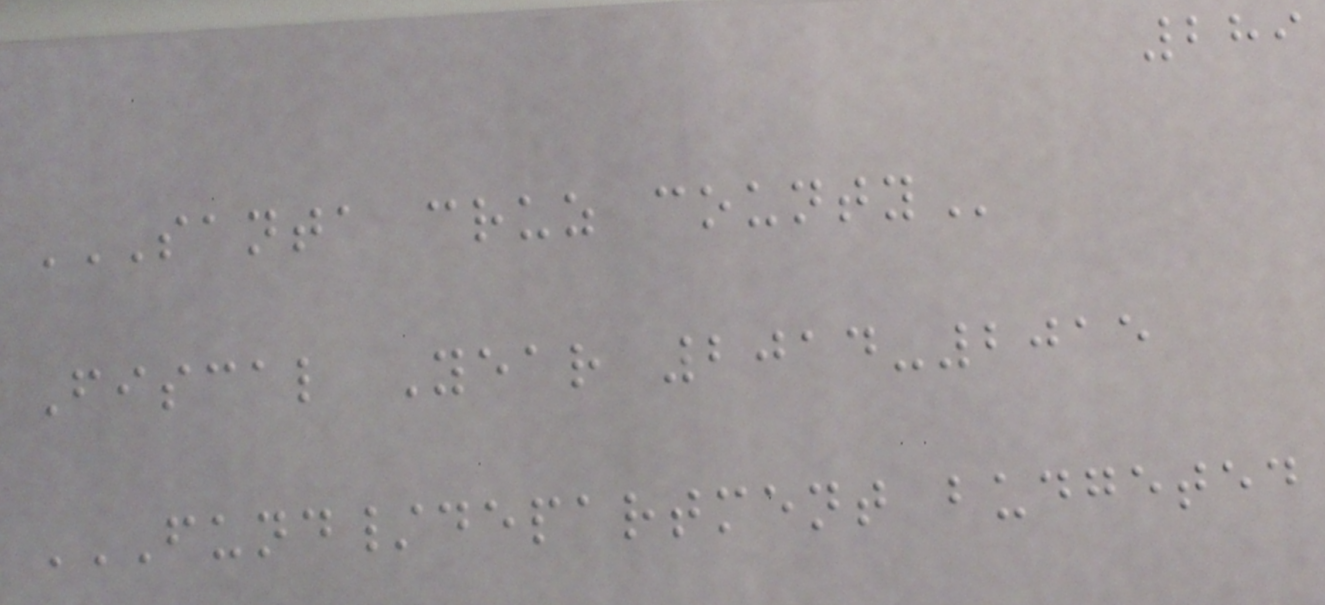289
SANTA CRUZ COUNTY
Fiscal Year 2014-2015
FUND/DEPARTMENT BUDGETED
